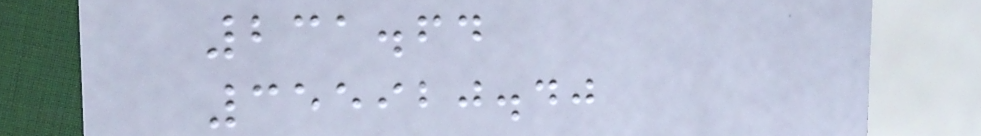231.64
355920.40
